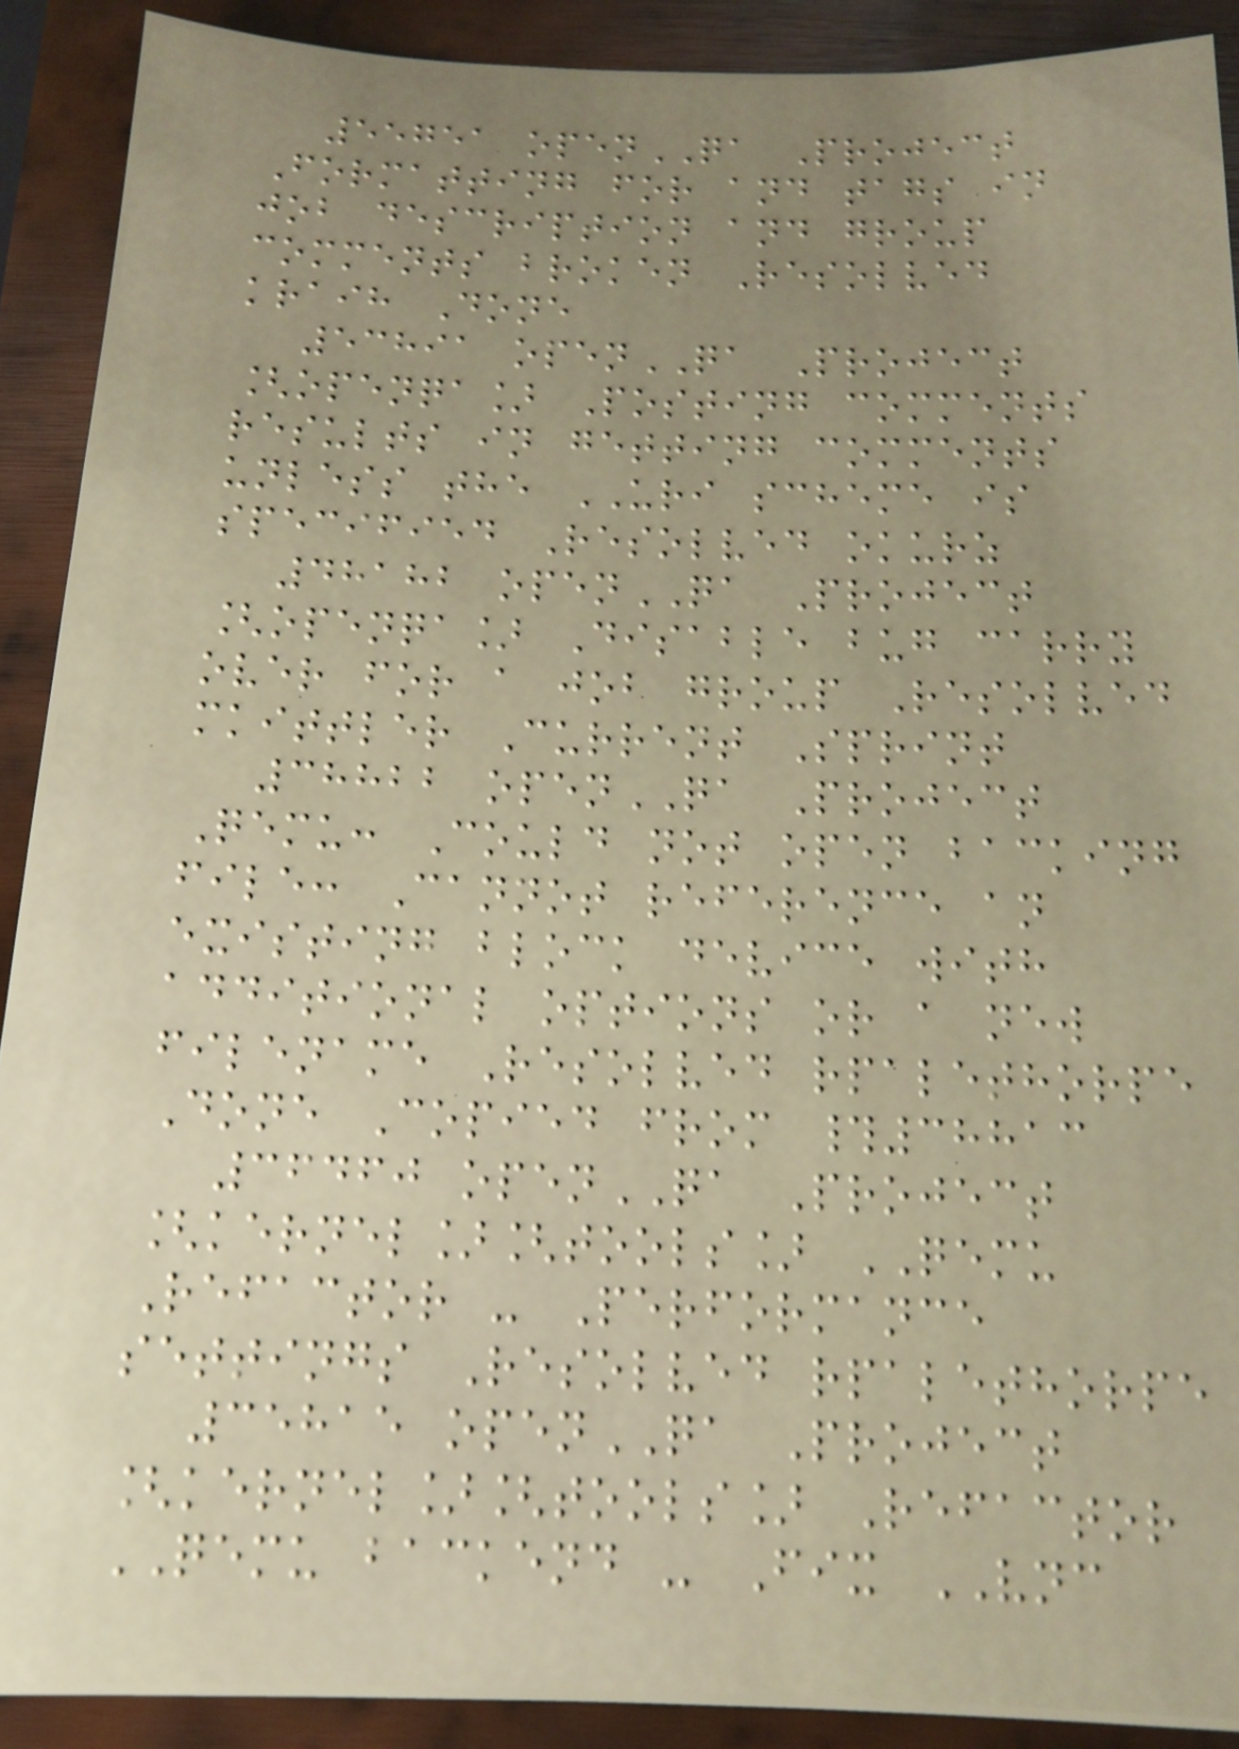55751 openQA Project
Formatting for and tags in
job description and group
comments broken Resolved
kraih Done
53891 openQA Project
[openqa] Posting comments
results in getting comments
unless the URI scheme is
specified Resolved okurz
48182 openQA Project
[openqa] Disable bug carry
over for a job group Resolved
mkittler Current Sprint
38822 openQA Project
Qemu: Could not open backing
file: Cannot reference an
existing block device with
additional options or a new
filename Resolved rpalethorpe
Done Copied from #38813
36460 openQA Project
[kernel][tools] QEMU
Refactor - Performance
settings Resolved rpalethorpe
35815 openQA Project
[kernel][tools] Refactor
QEMU backend - Fix VNC
